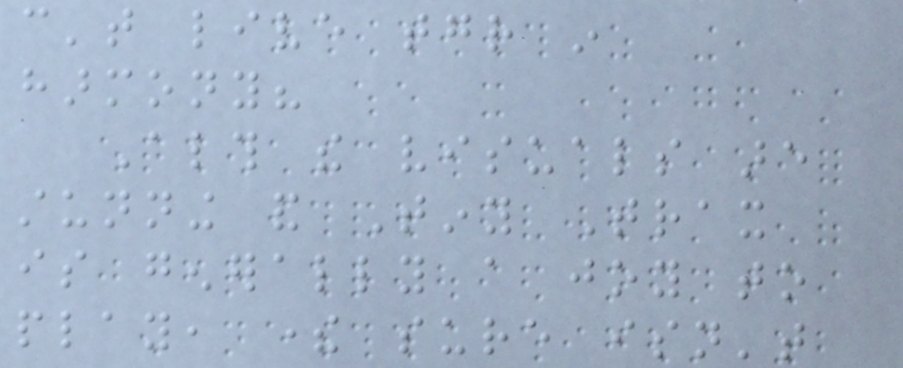can't live together in
harmony?
Although the visuals are
stunning and Tiny Trax
is generally a joy to
play, there sure isn't
